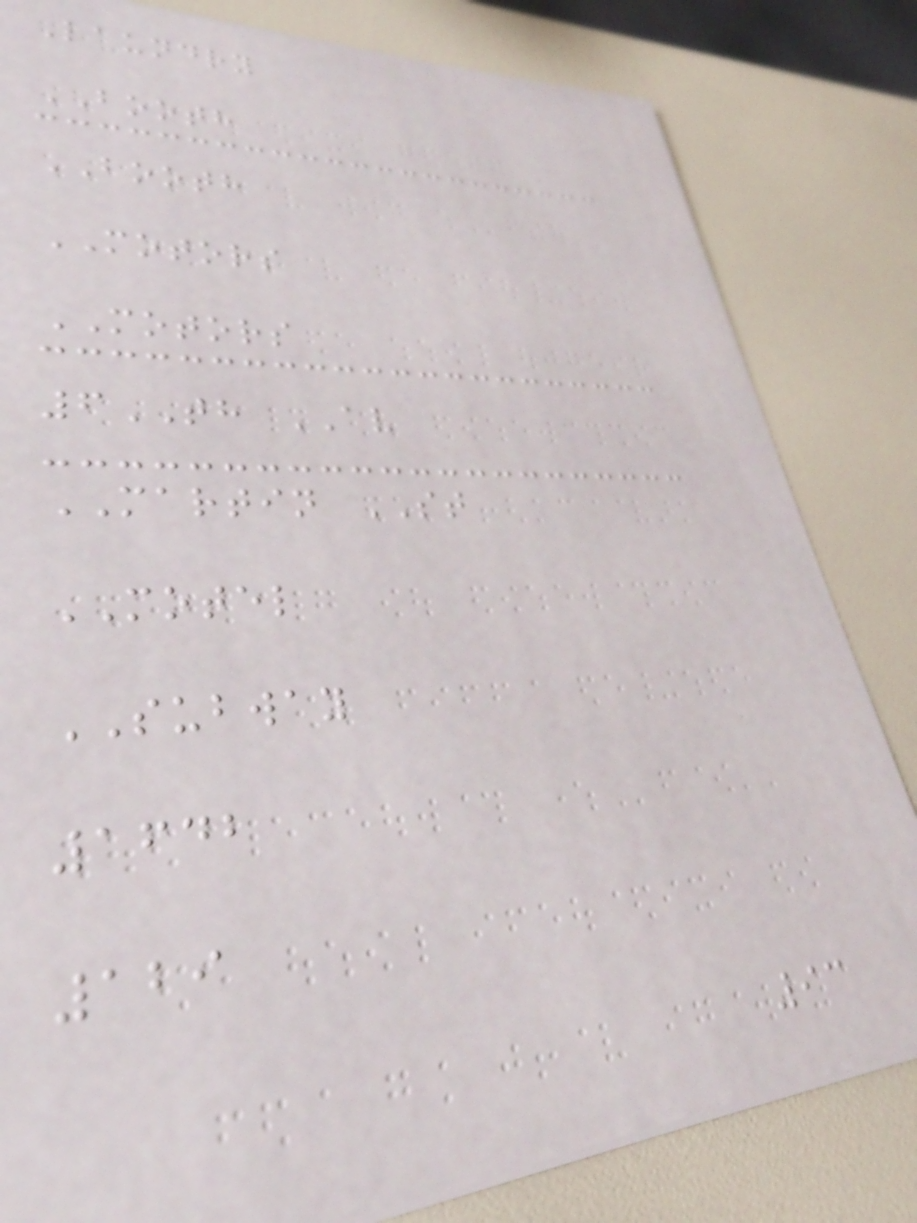Laundry
BOOTH
BOOTH
MOTORS
MOTORS
6TH AV
MARTIN ST
MOTEL
SUBWAY
1642
129
93
